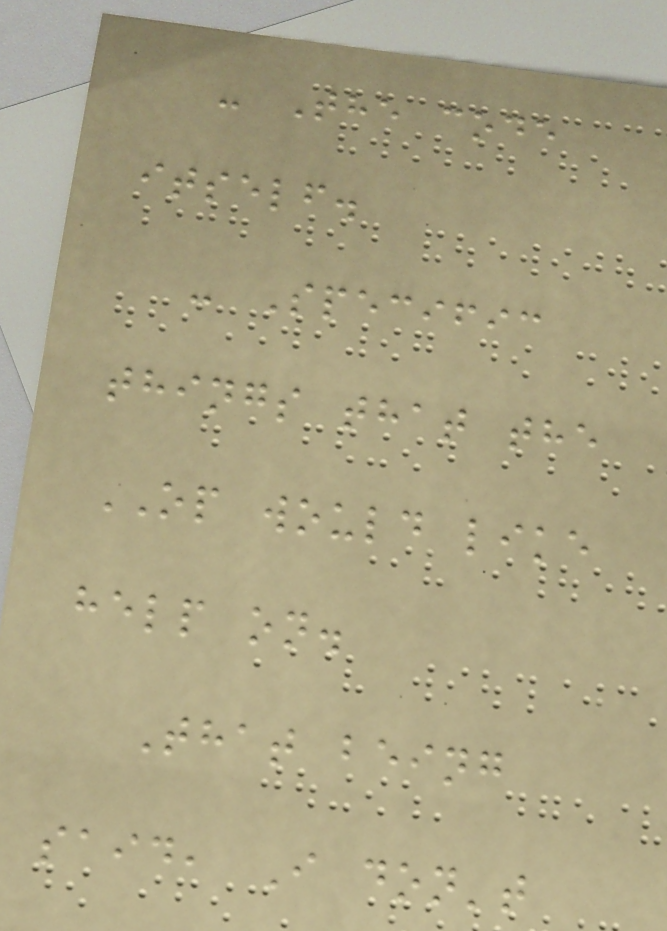- The code
itself.
- Specific
things that the
OP would like
help on.
That being
said, I don't
